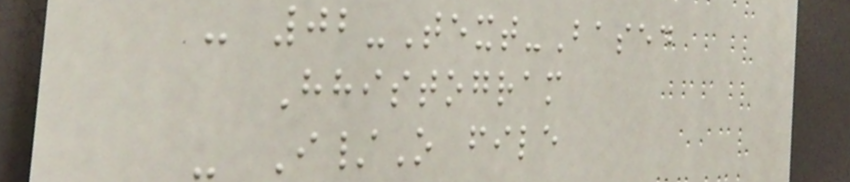- 02-Text-Based
Hhistogram
- I/O file
